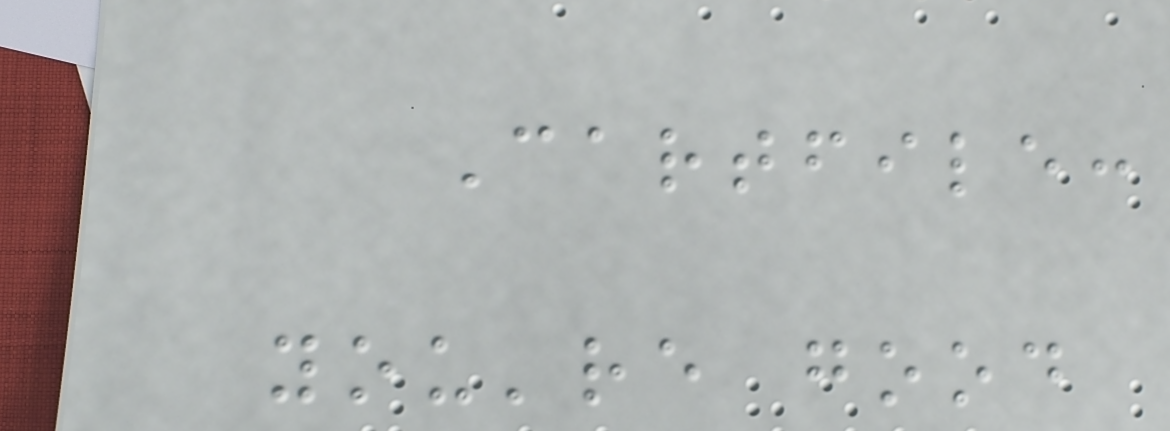Cartfile:
you're good
